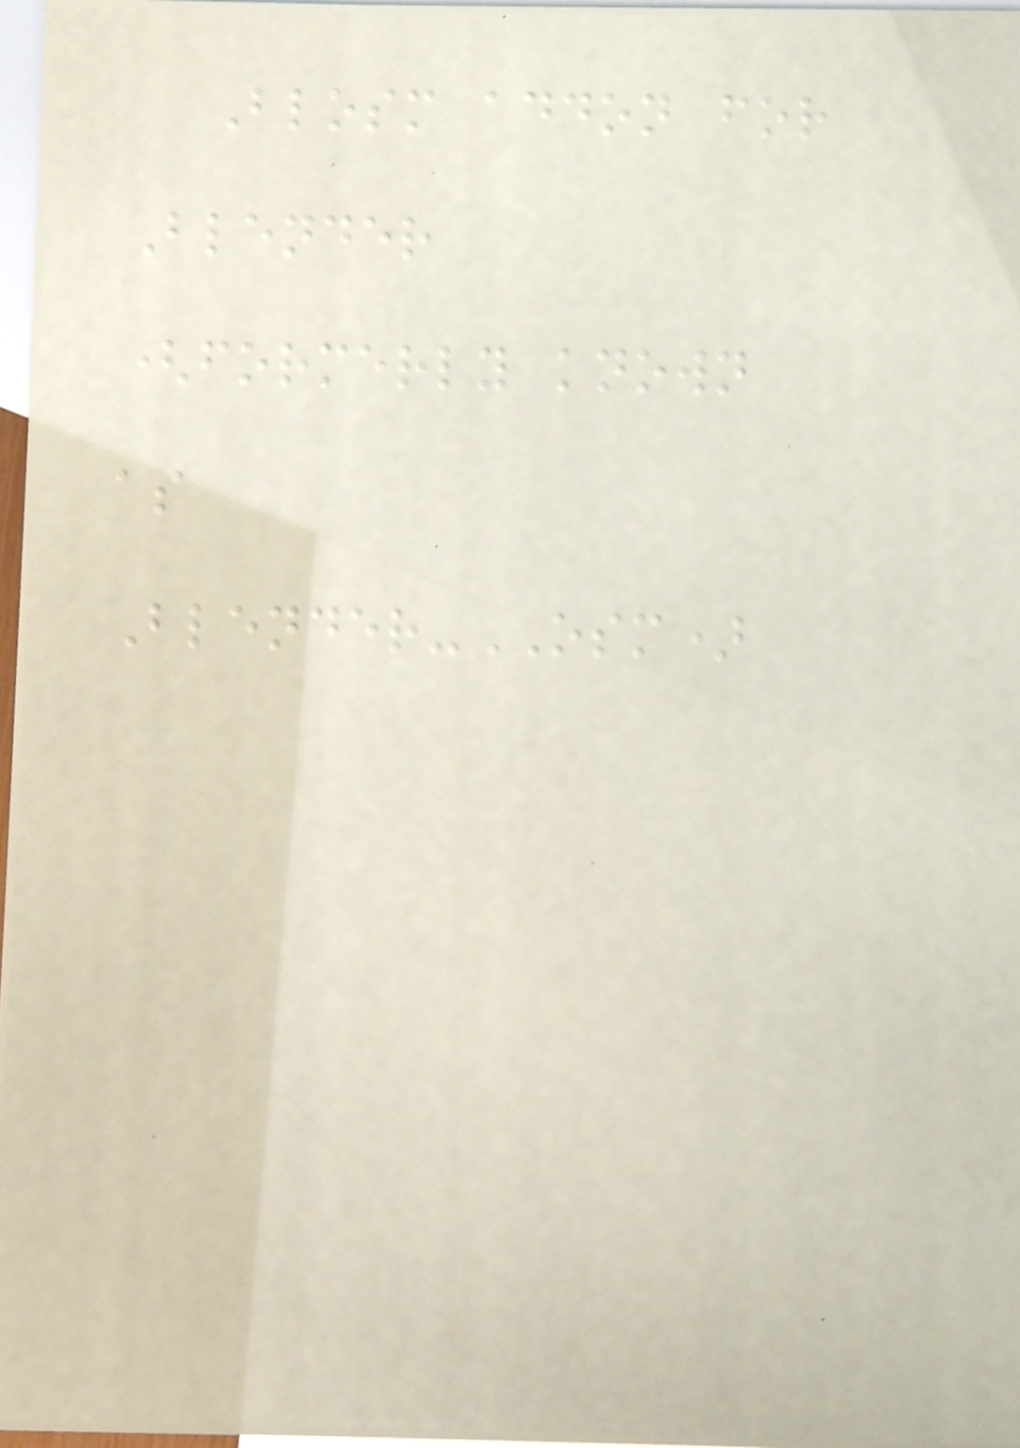Blosm addon for
Blender
(formerly known
as
Blender-OSM)
